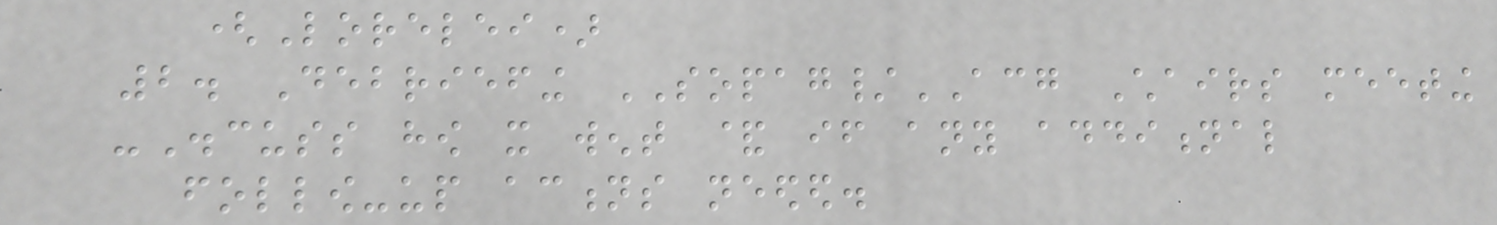(Lorelei)
2. Debriefing SOPAG/ACG Chairs meeting
-Discuss how it went & if any additional
follow-up actions needed.
